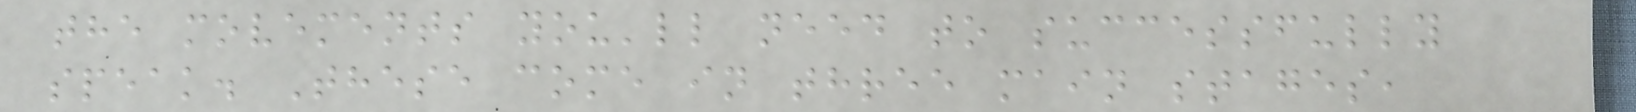the movements you'll need to successfully
speak. These come in three main stages,
